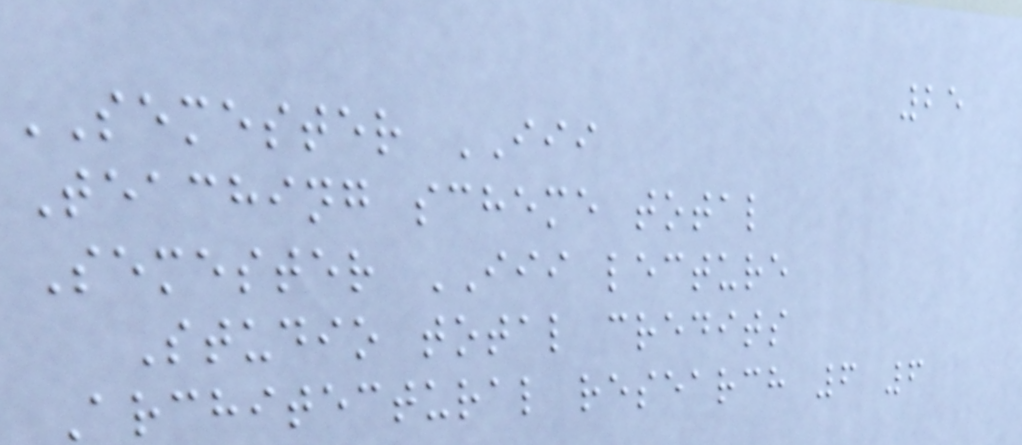25
SEMESTER III
Teaching scheme total
Semester III lecture
Studio total credits
Architectural research 6 6
